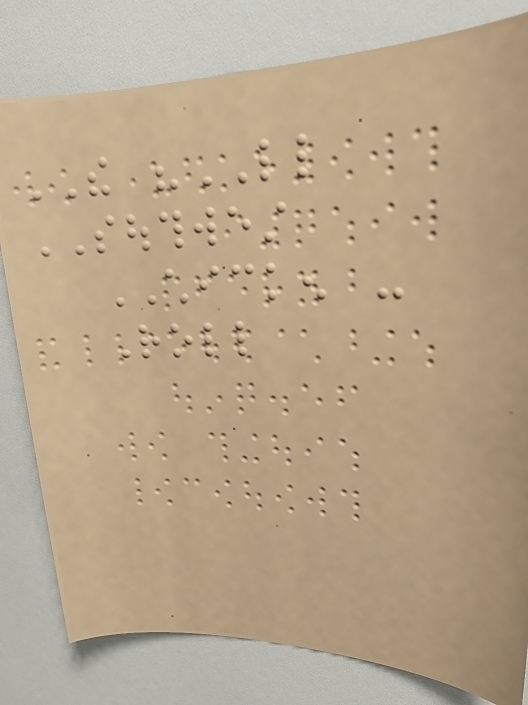THE "LITTLE
SOUTHWEST
CHICKEN -
Roll
